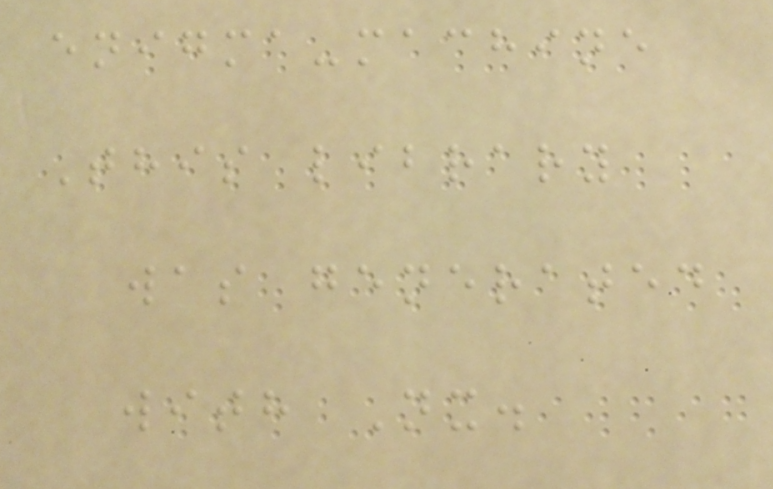enigma-machine
This library
was generated
with Nx.
